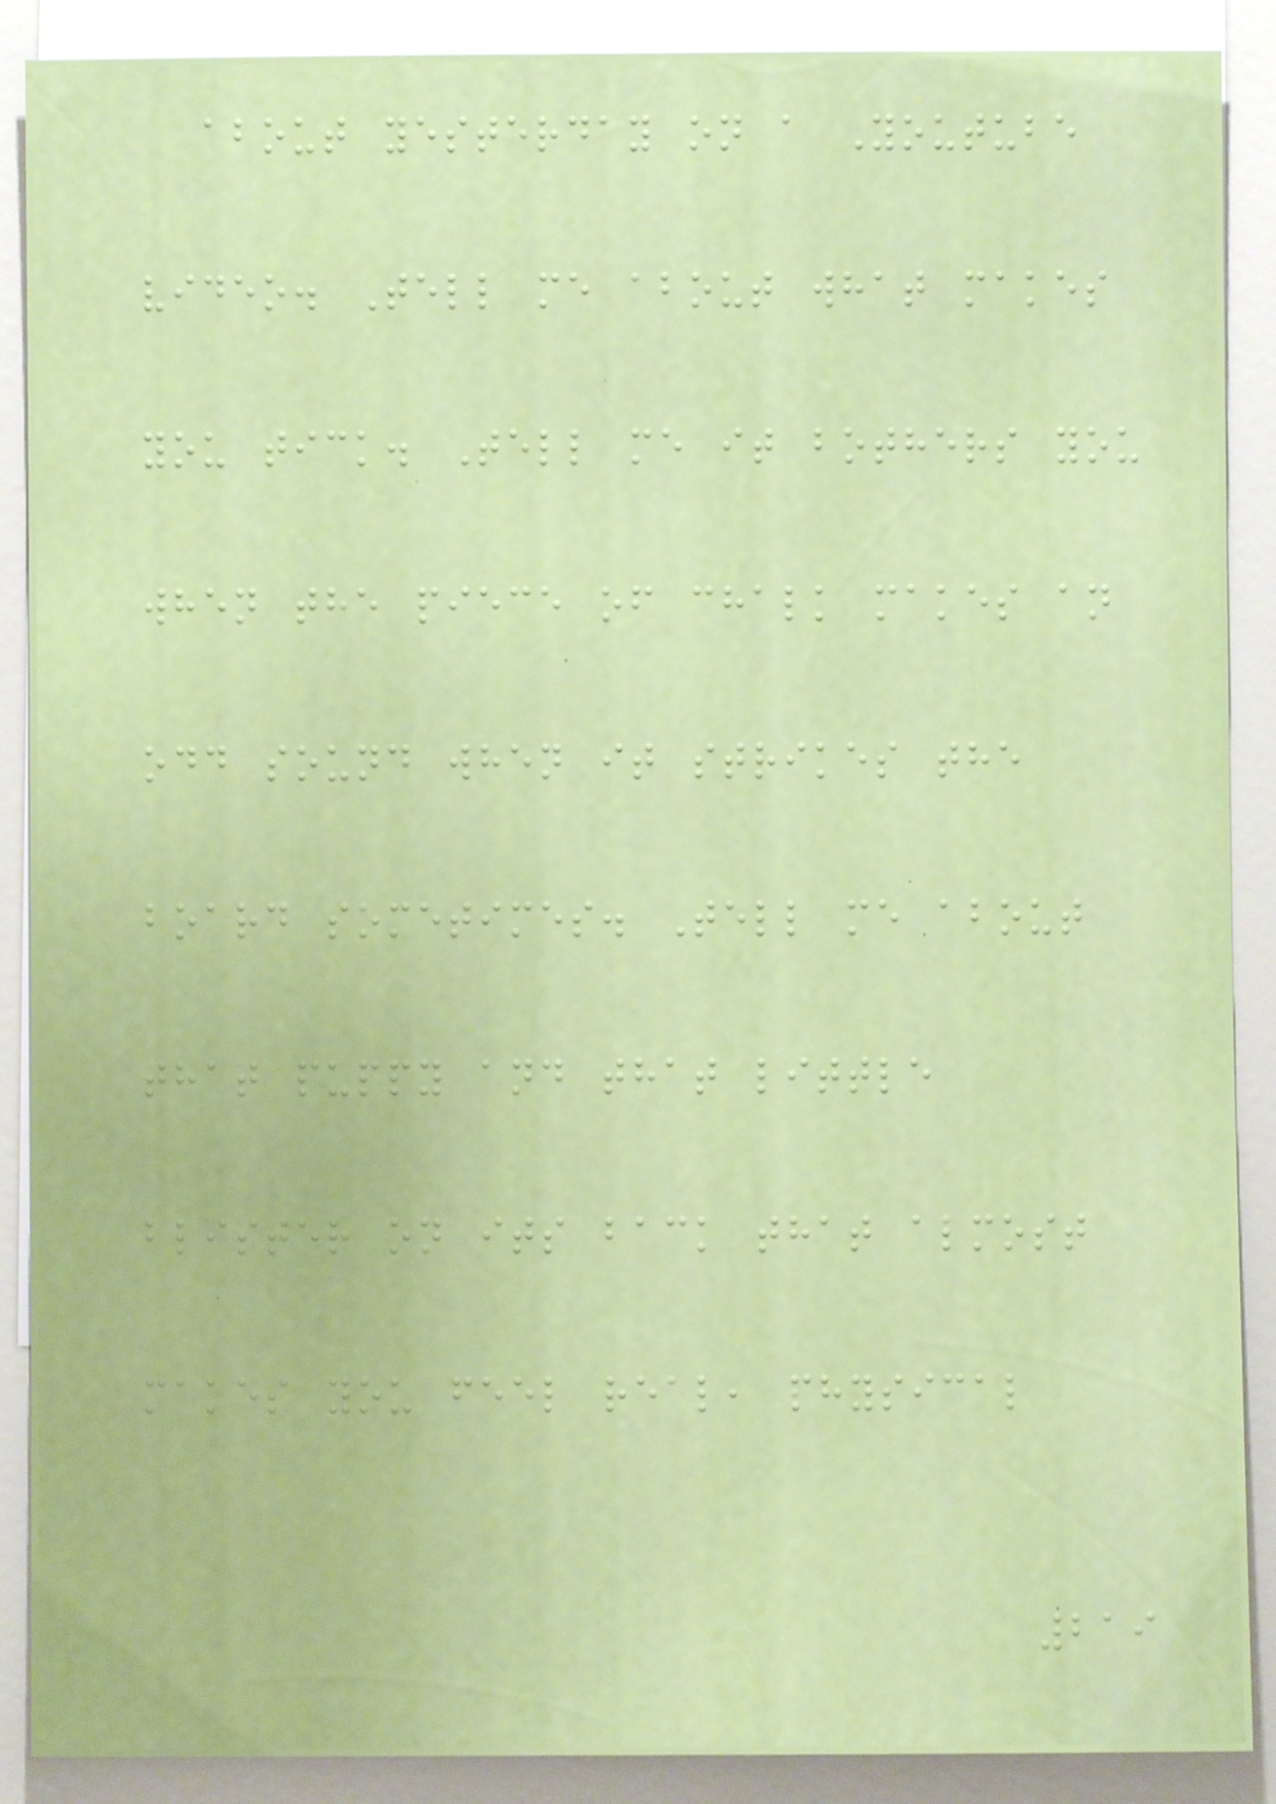about yesterday on a Youtube
video. Tell me about what makes
you tick. Tell me it bothers you
when the piece of chalk makes an
odd sound when it strikes the
board sometimes. Tell me about
that puppy and that little
blister on its back that almost
makes you feel real, physical
219
